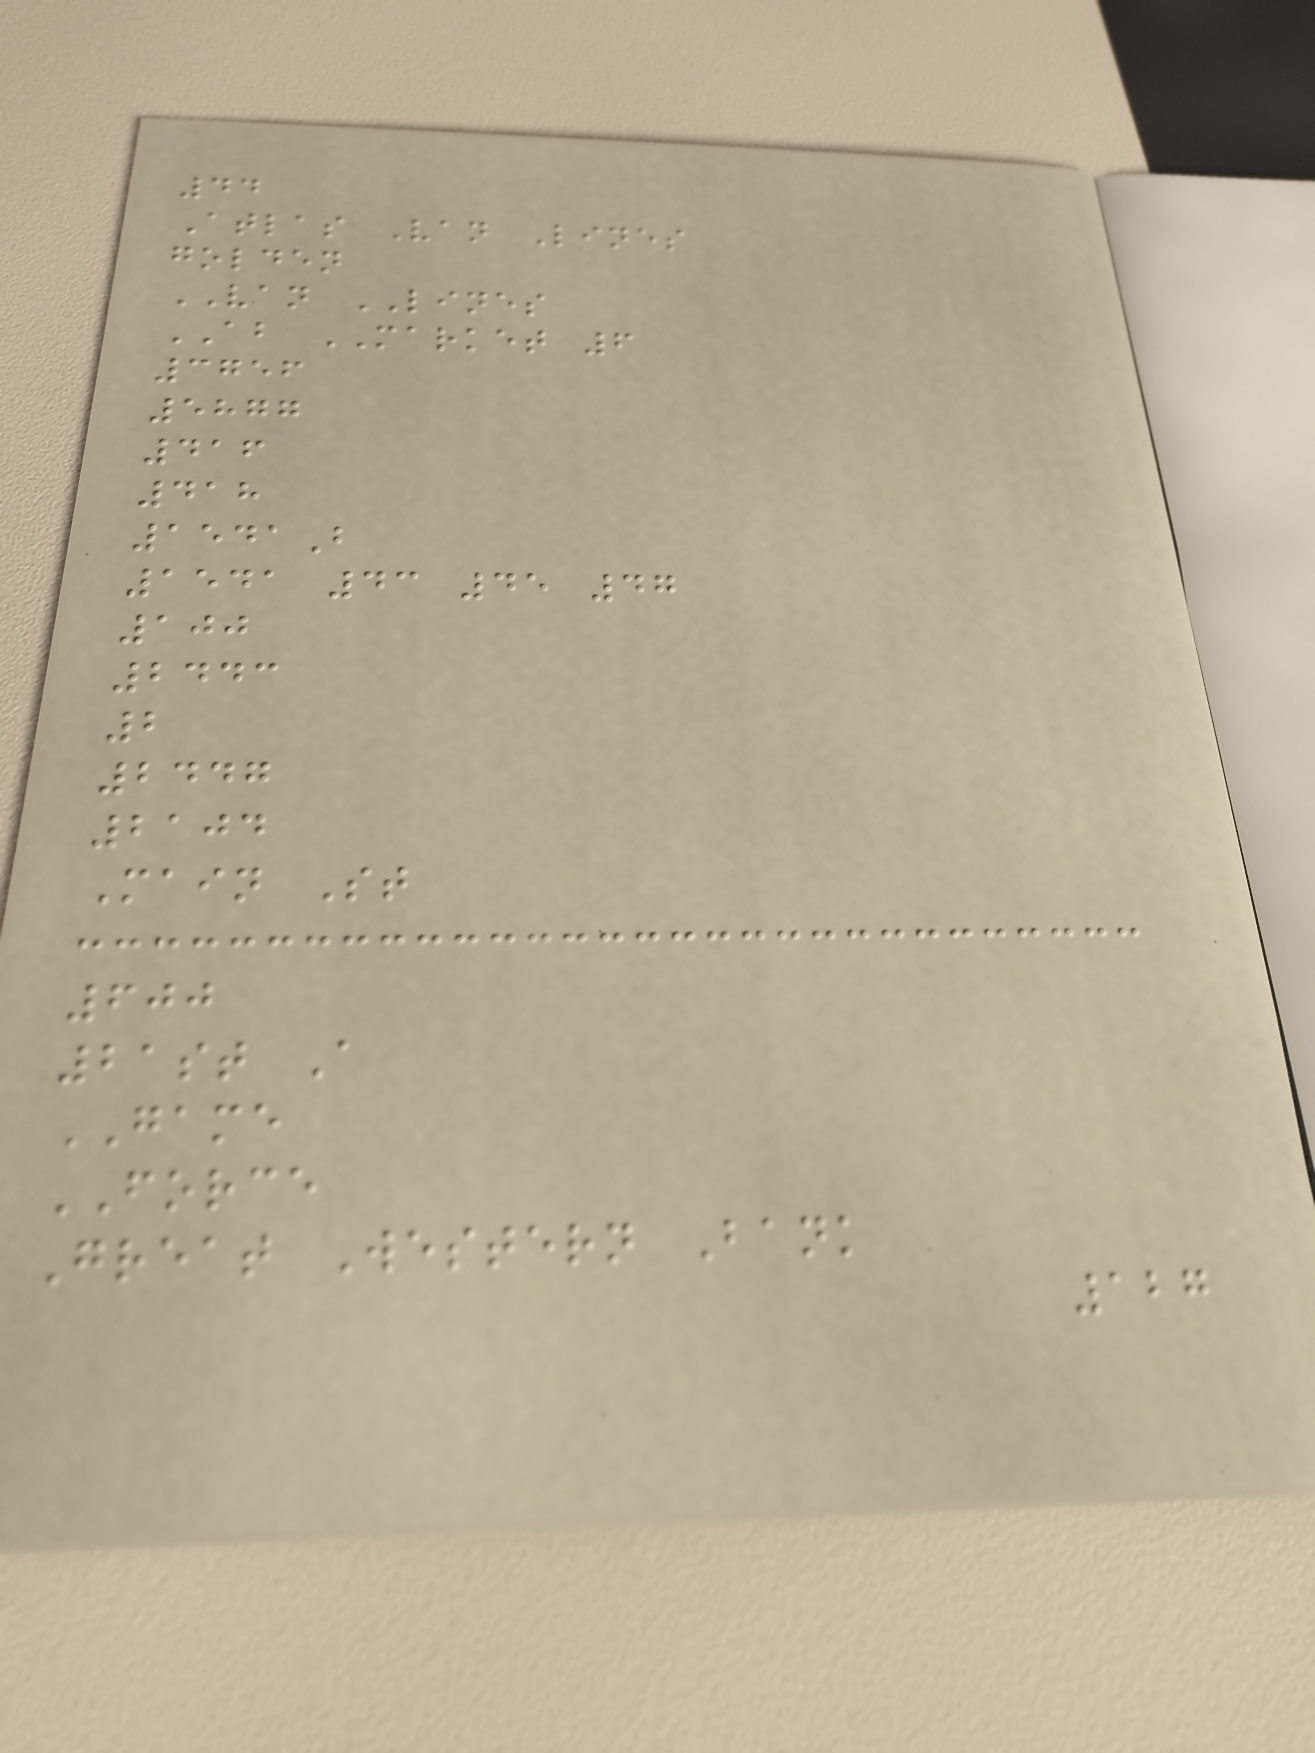44
Atlas Van Lines
golden
VAN LINES
AB MARKET 6
3756
5877
416
418
1541B
1541 43 45 47
100
2443
2
2447
2104
Main St
600
21st A
GAME
FORCE
Great Western Bank
127
